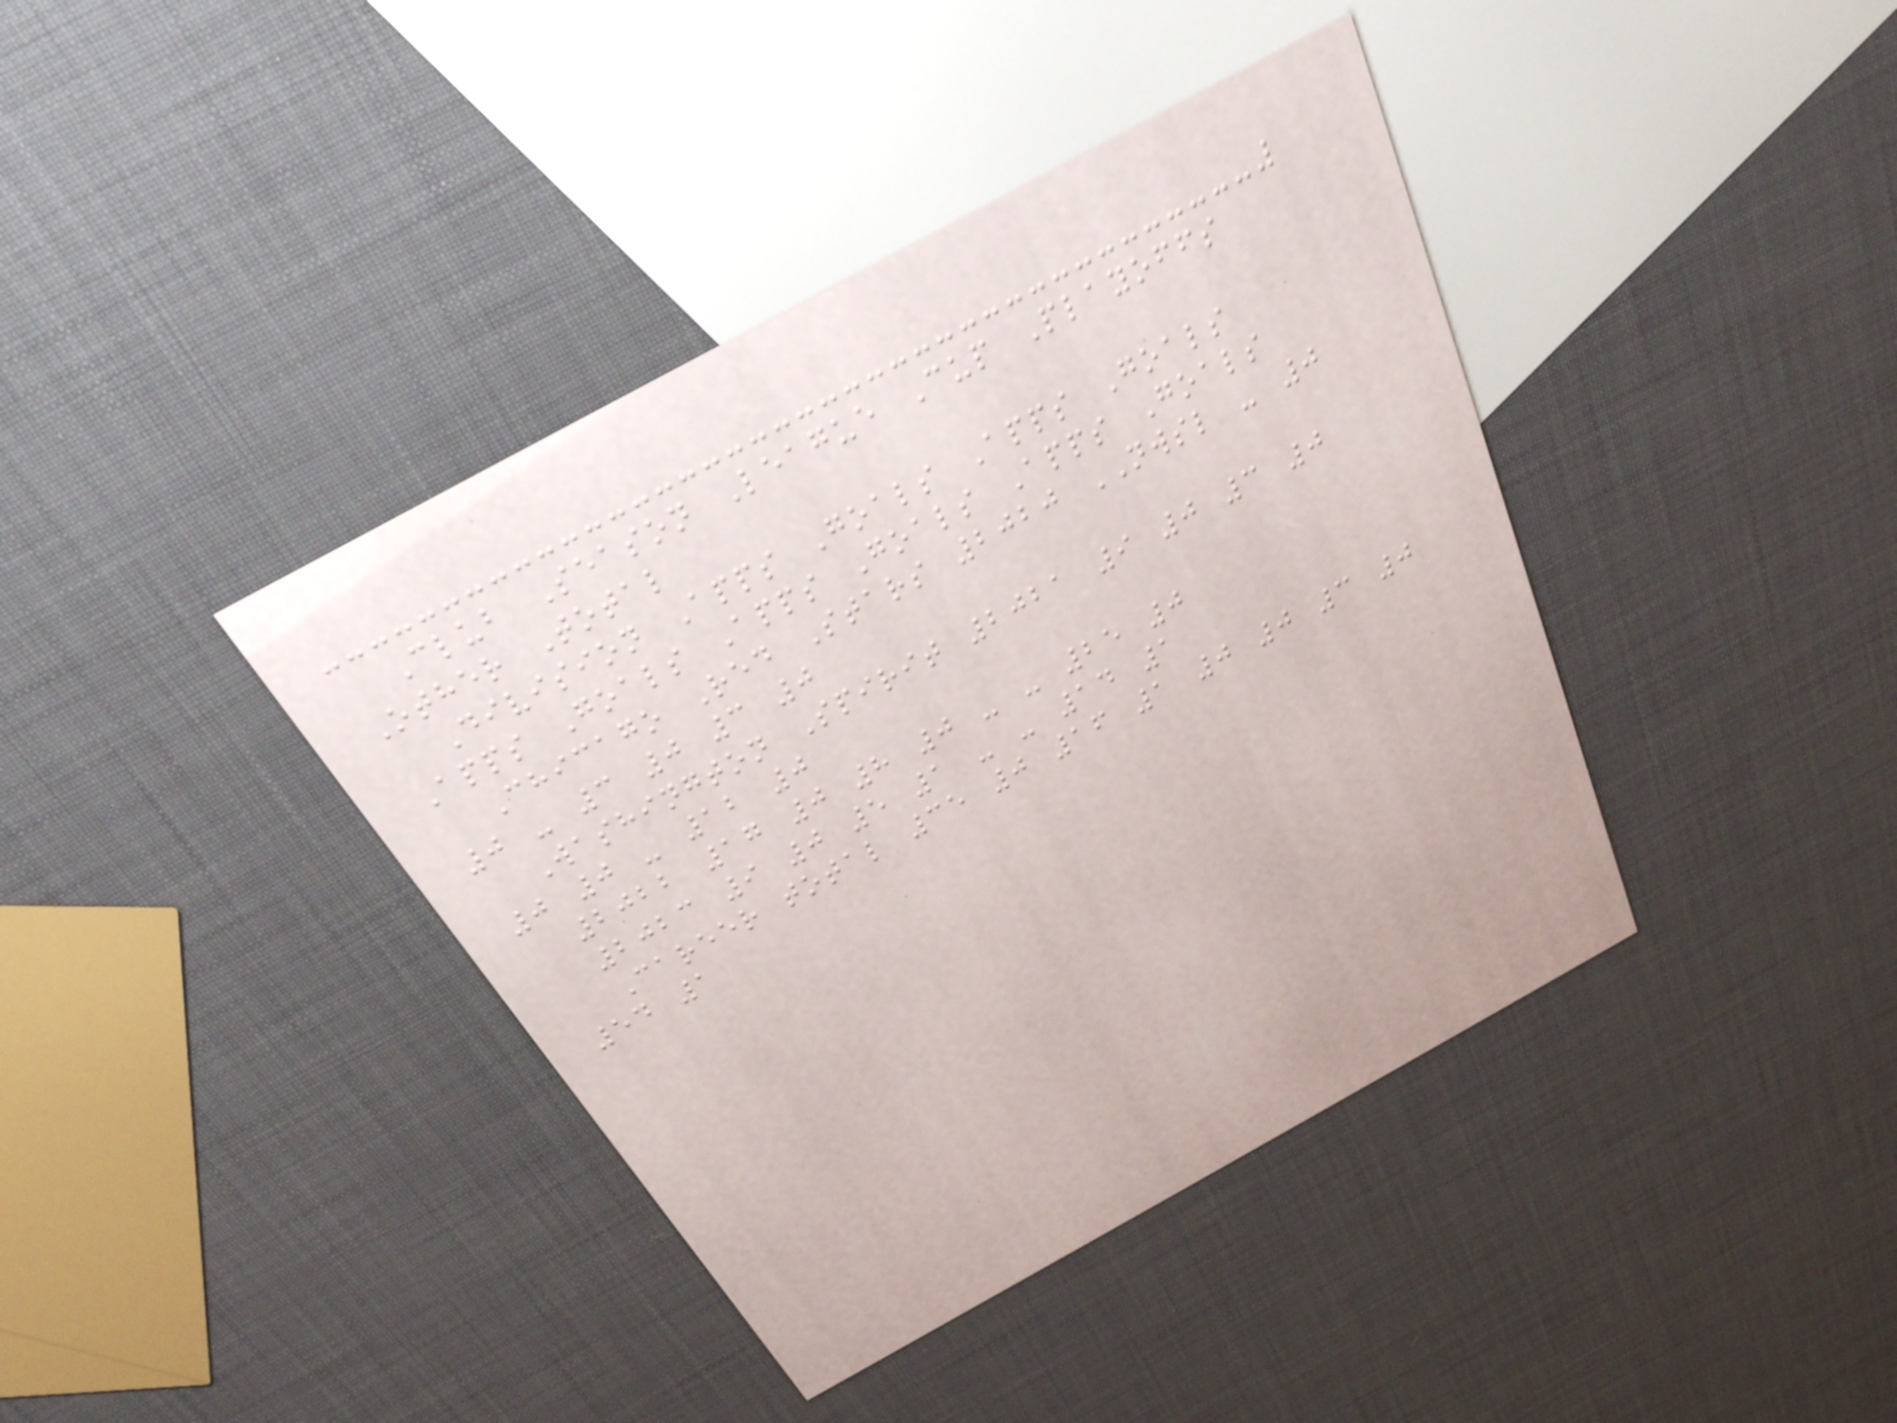Club Season League Cup Playoffs
Other Total
Division Apps Goals Apps Goals
Apps Goals Apps Goals Apps Goals
Chicago Red Stars 2020 NWSL - 0
0 - 3 0 3 0
Washington Spirit 2021 9 0 3 0
0 0 - 12 0
2022 17 0 8 0 - - 25 0
2023 9 0 5 1 - - 14 1
Career total 35 0 16 1 0 0 3 0
54 1
